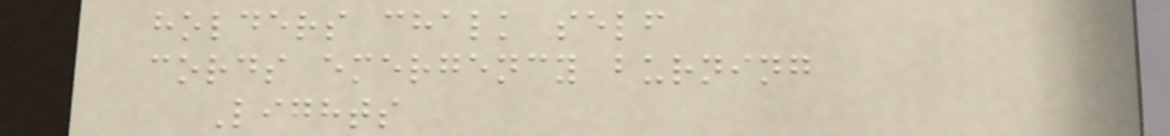holders chalk self
cords emergency burning
Lights
